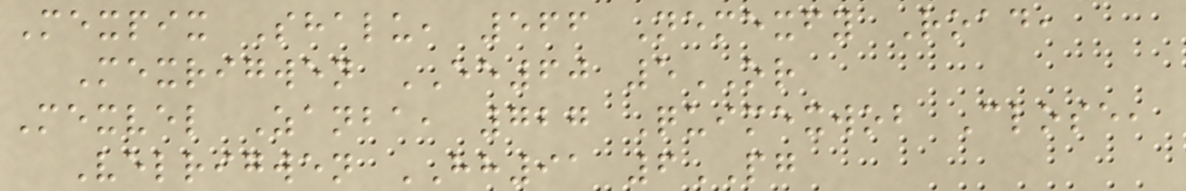Mexpix Shalu, 566 Nemexfy Road,
Mexrigwen EE60 5OR
Mexvel Zanba, 727 Quimexwob Close,
Velrigwen HH91 6PG
